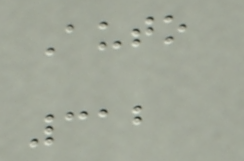Auto
312
